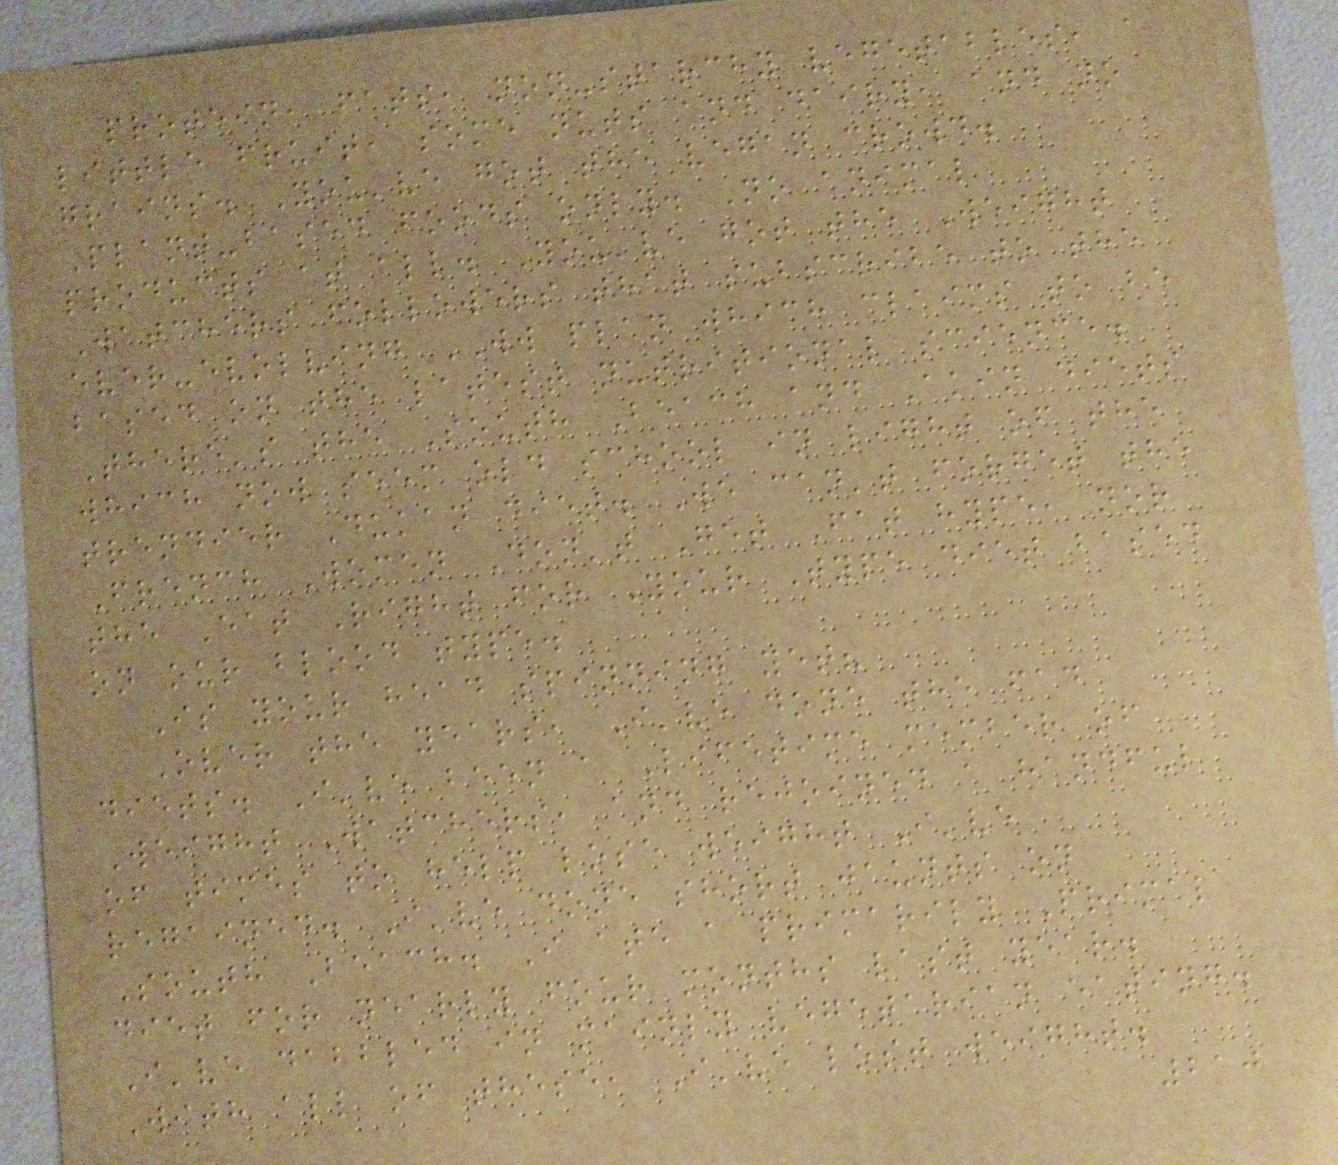protein, fats, non-starchy vegetables, a
little fruit, some nuts and dairy, and no
grains. You've got the vegan crowd.
Plant-based foods only. No animal
products at all. You've got the Weight
Watchers followers that subscribe to the
ever-evolving WW plan which claims to be
based on the latest nutritional science.
There's the South Beach and Akin diets
which now seem old school in light of the
trendier Dukan diet. We can't forget the
French Women Don't Get Fat hype, nor
the Eat Right for Your Type diet based
on our blood type.
Is your head spinning yet?
Over the years, I've done the fad
diets. I've been a Lifetime member of
Weight Watchers, and rejoined a handful
of times to help lose weight I've
regained. I've done short jaunts on
South Beach. I ate a primarily Primal
diet for nearly four months last year.
I've dabbled in mainly vegetarian eating.
With all of these, I've lost weight.
210
